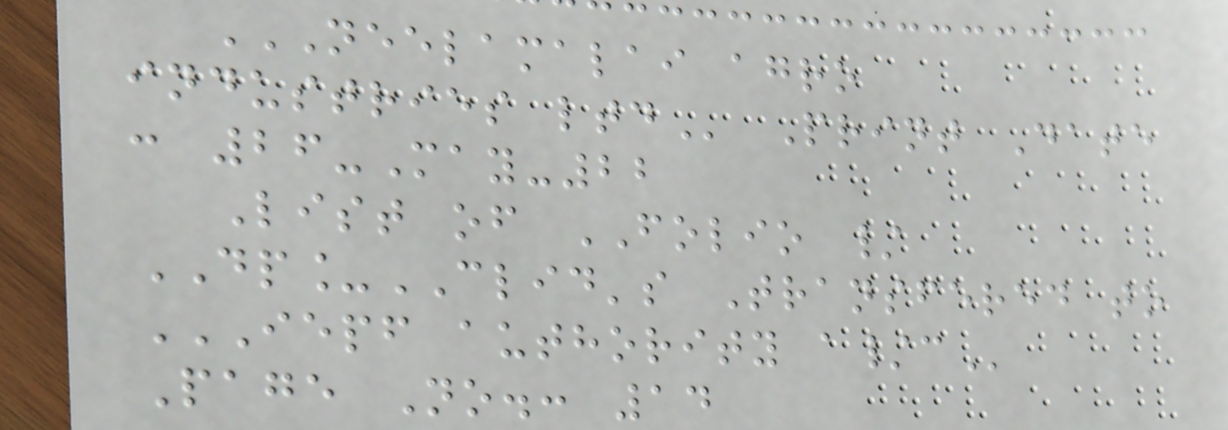NEELAMALAI AGRO
INDUSTRIES LTD Print Date
: 26-May-22
List of FOLIO /
DP_CLID's Transfered to
IEPF AUTHORITY A/C
Page No.: 14
